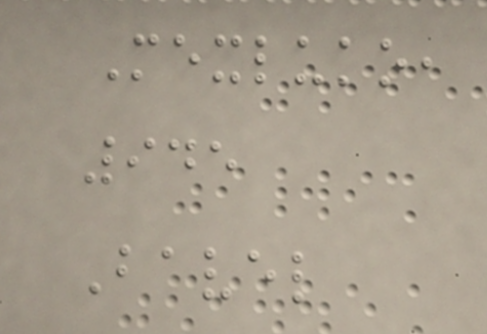Mexluko,
945
Bavel
